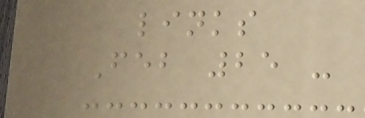links
Feb 25 -
